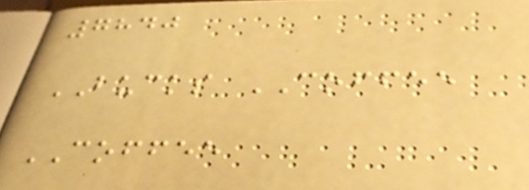7840
BUCKS COFFEE
COFFEE
